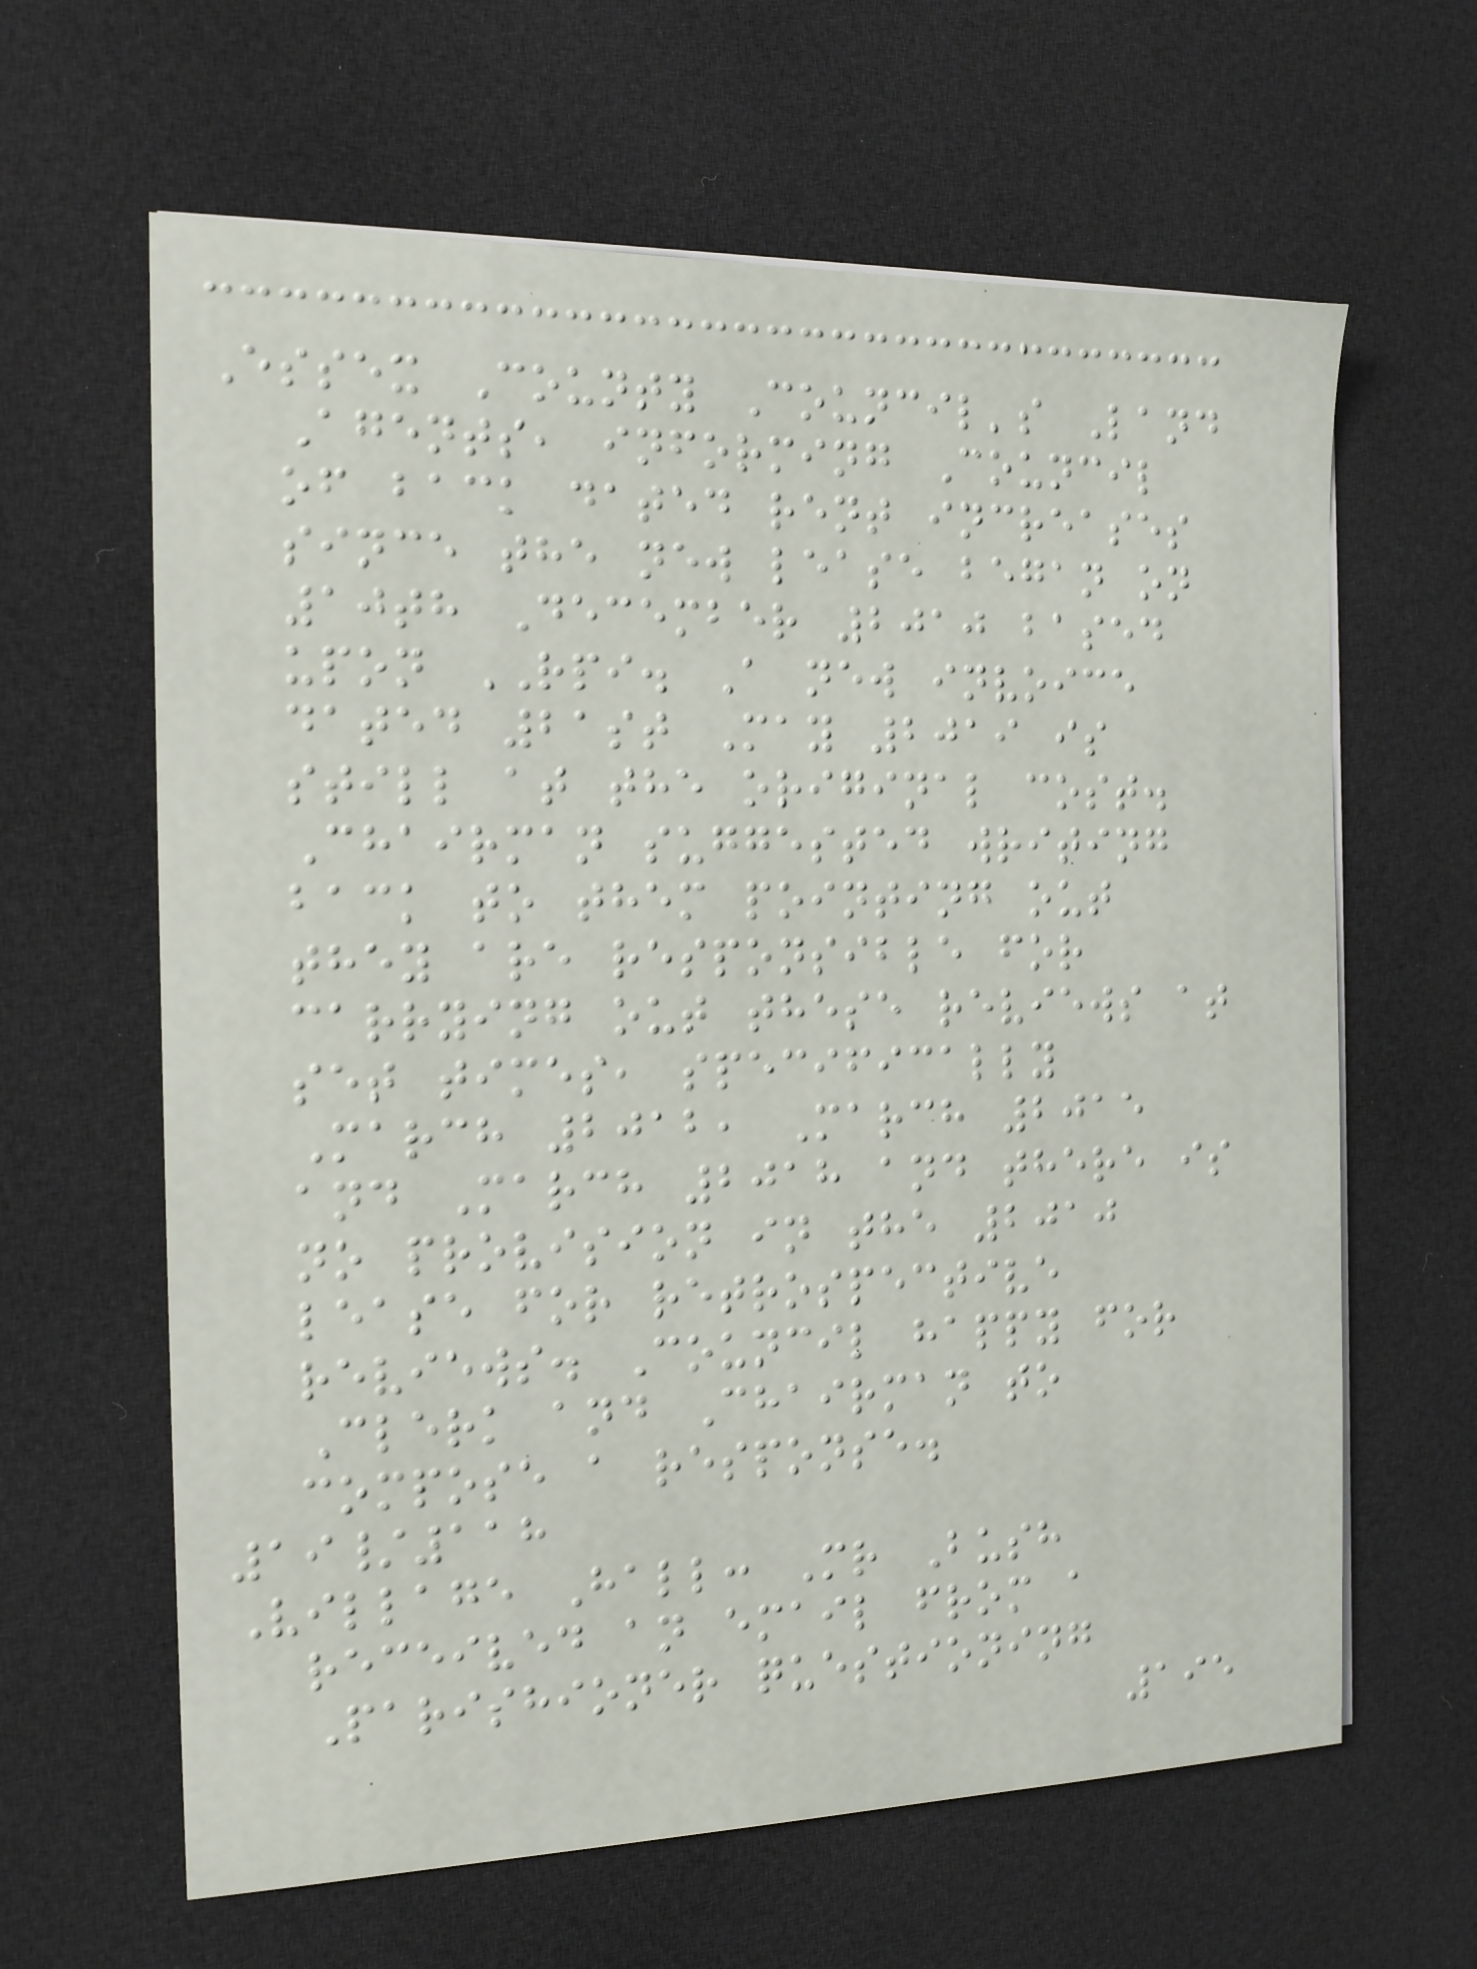Essex County Council's Land
Agents, informing Council
of back dated rent increases
since the new lease began on
10th December 2010 based
upon RPI. A new invoice
dated 21st May 2019 is
still at the original cost.
Chairman suggested writing
back to them pointing out
they are responsible for
carrying out these reviews at
set times, specifically
March 2012, March 2015
and March 2018 and there is
no provision in the 2010
lease for retrospective
reviews. Council happy for
Clerk and Chairman to
compose a response.
19/118
Village Hall: Mr Bush
received an email from a
Parishioner questioning
195
